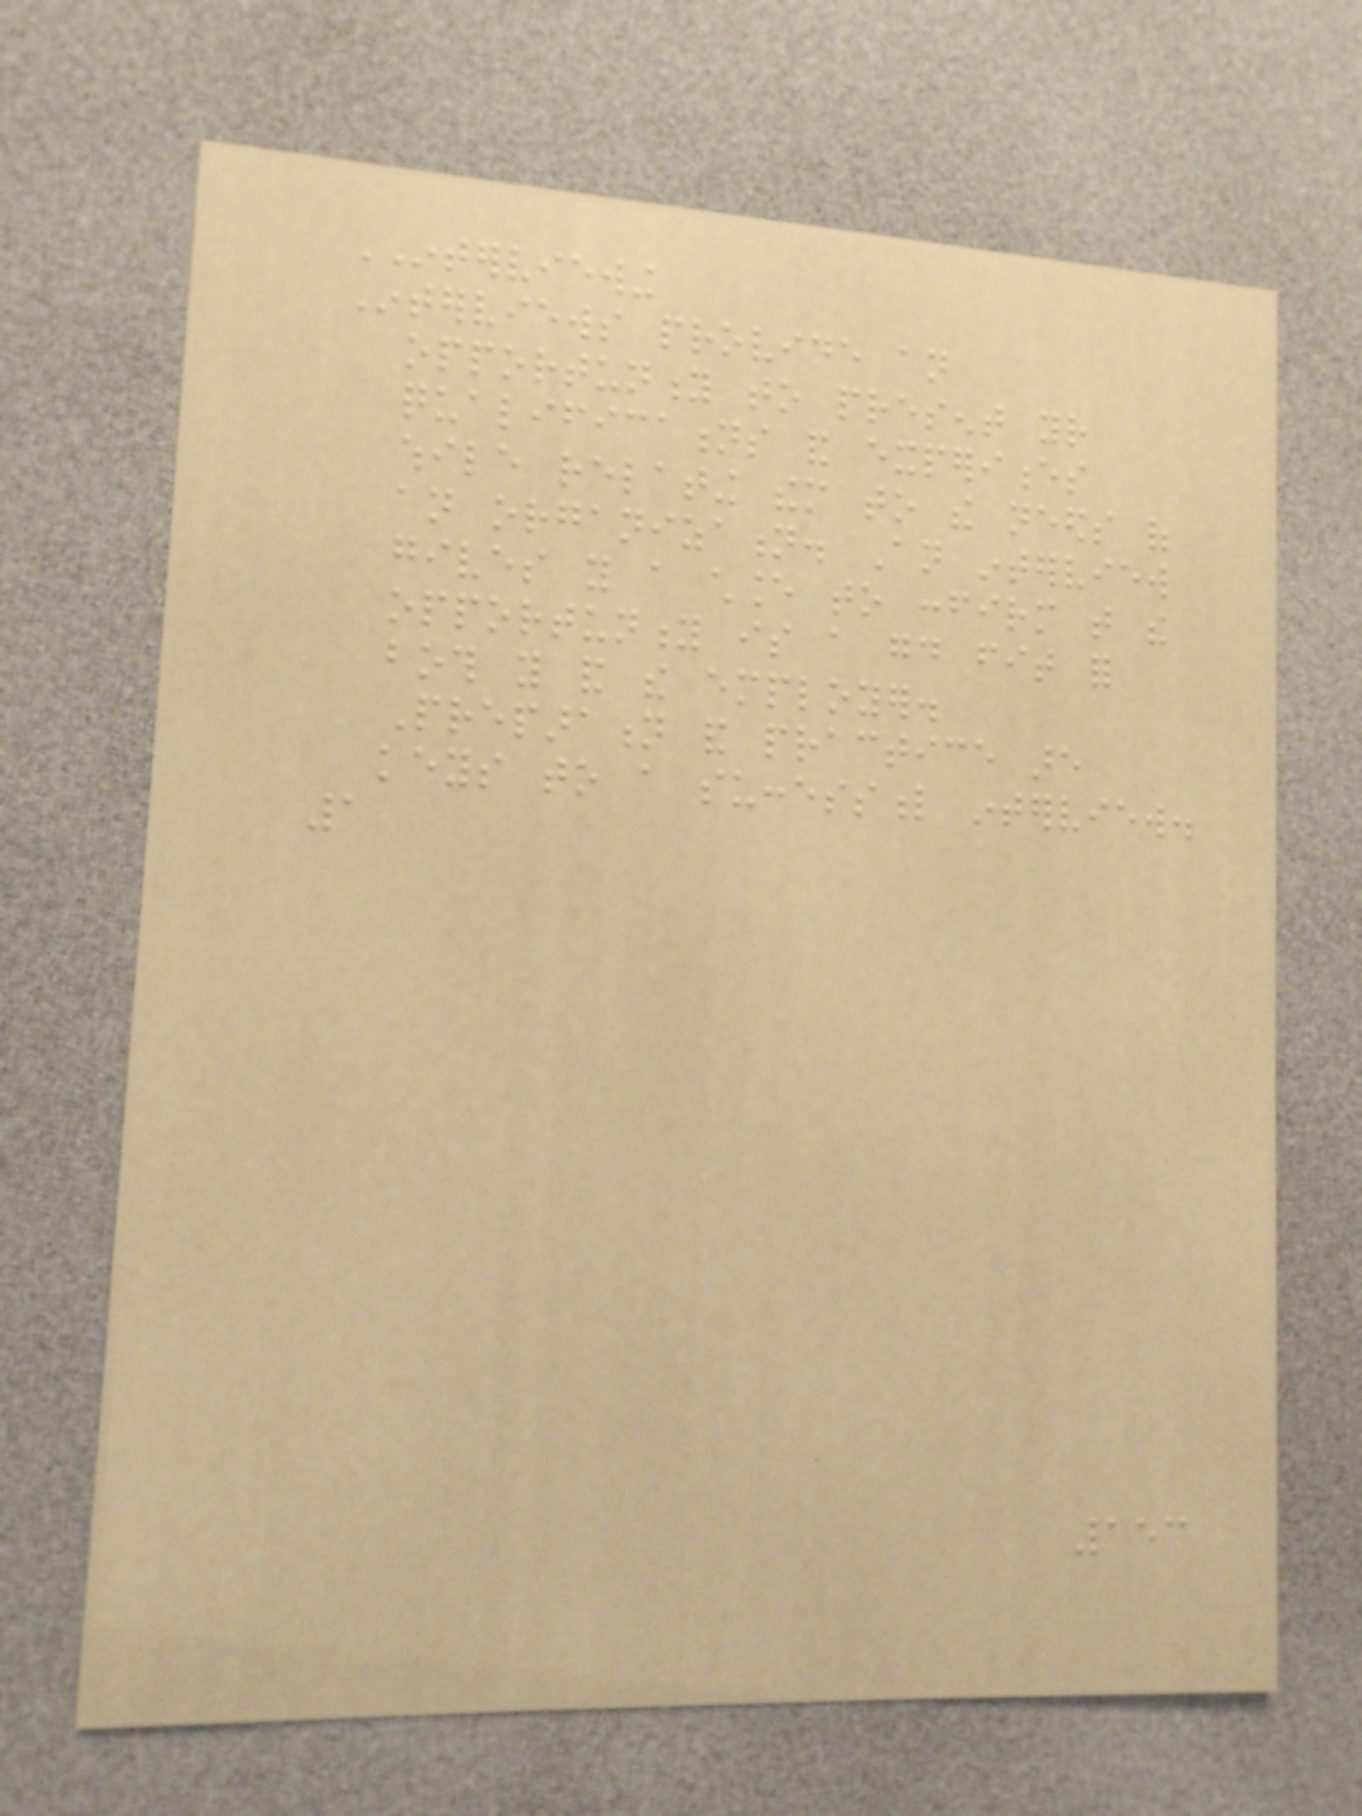INTERVIEWING
Interviews provide an
opportunity to present your
qualifications and experiences
while relating them to the needs of
an organization. An interview
gives you a chance to confirm that the
opportunity is a good fit for
both you and the employer.
Preparation and practice are
keys to a successful interview.
1
153
